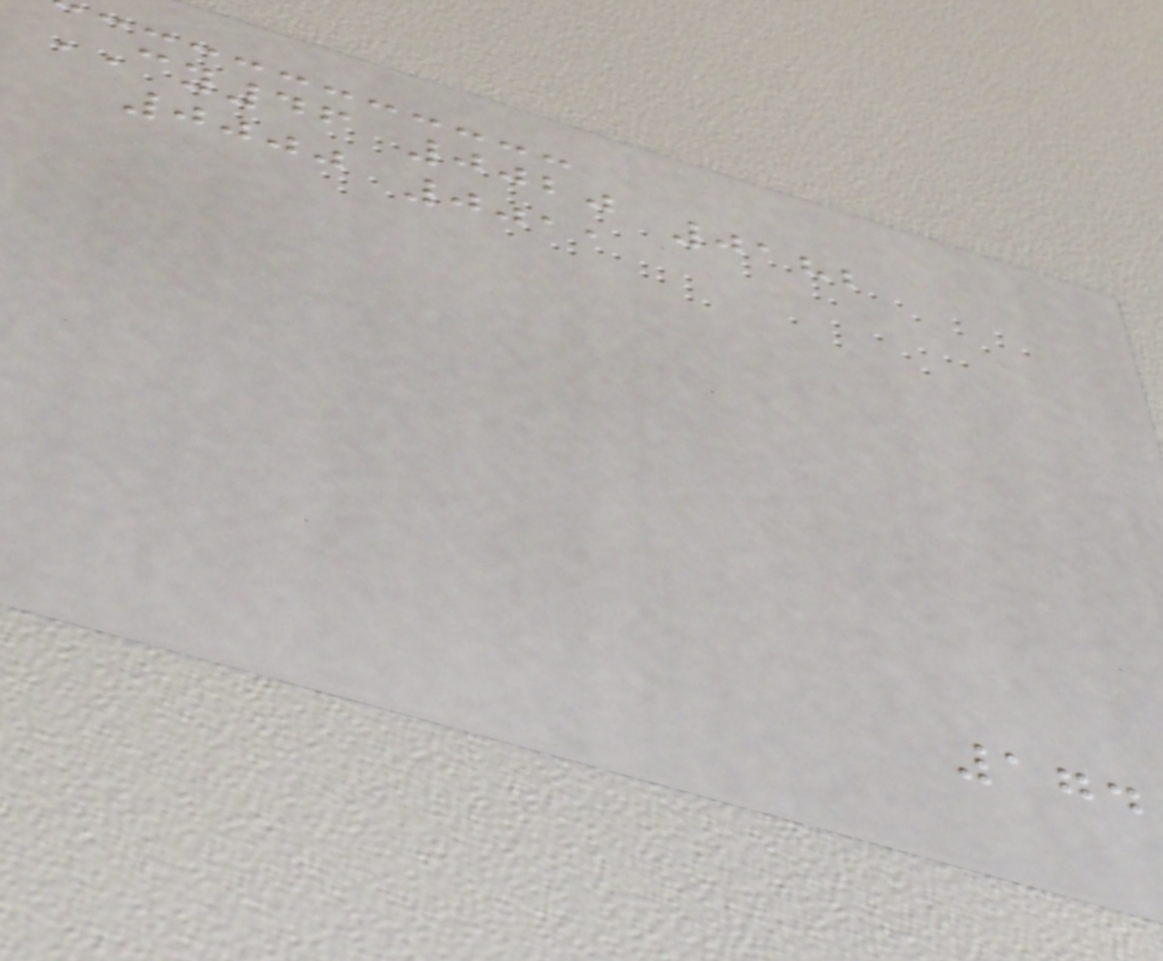CY46 0020 0182
0000 0011
174
